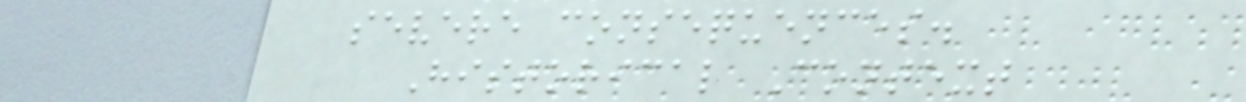severe consequences.
Historical Context
